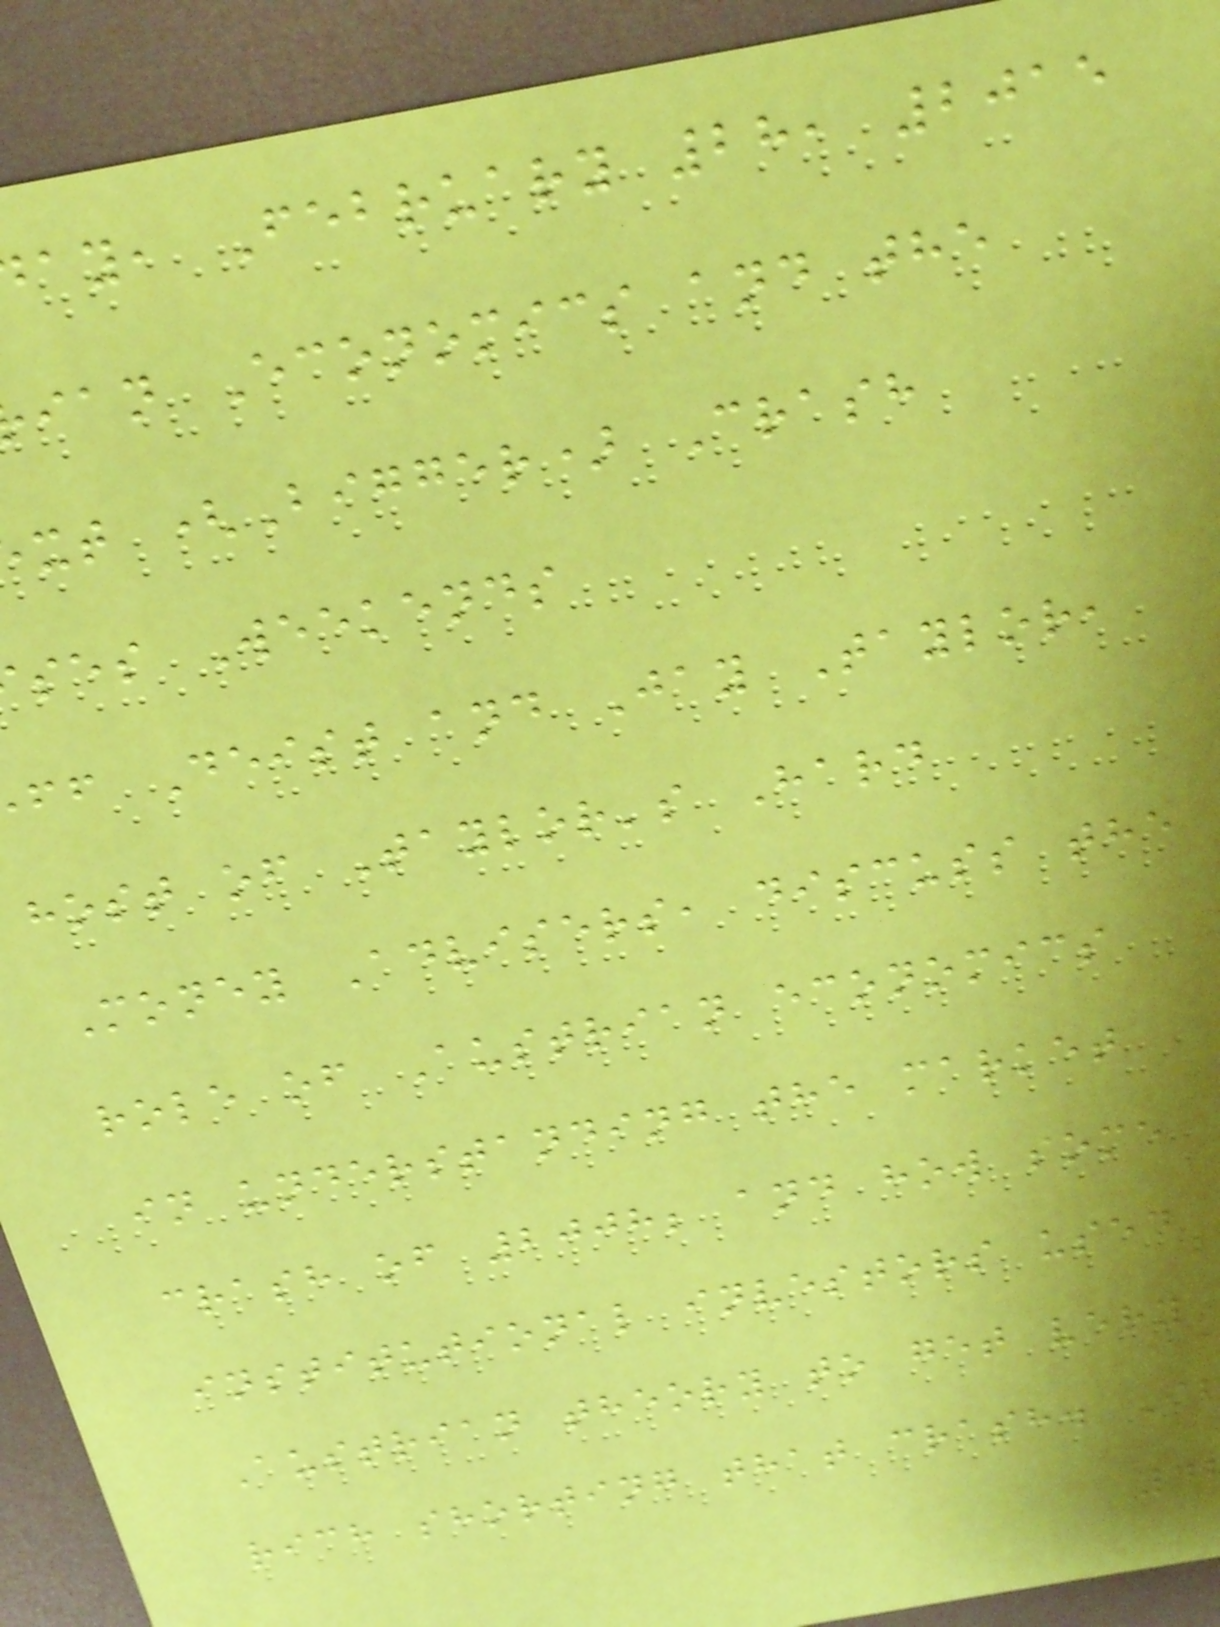ay, February 28, 2015
ian Economics and the
xt (Bigger) Crash
ses Weekends
ff Deist and Jay Taylor,
host of Taylor's Hard
Money Advisers, discuss the
role of Austrian economics
in understanding the market
crash of 2008; and how some
institutional investors used
Austrian theory to get very
rich shorting that crash. I
